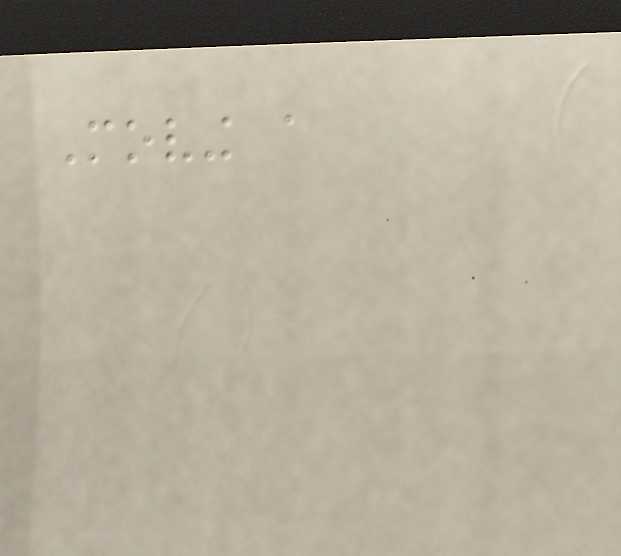Moving a
